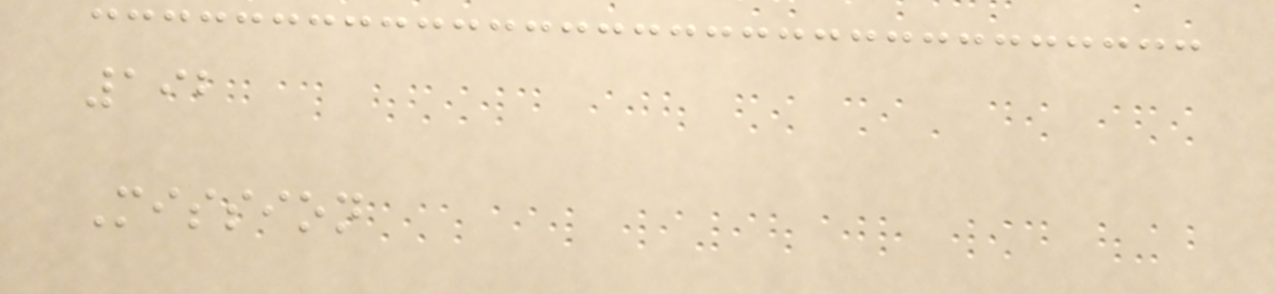192
Mission
